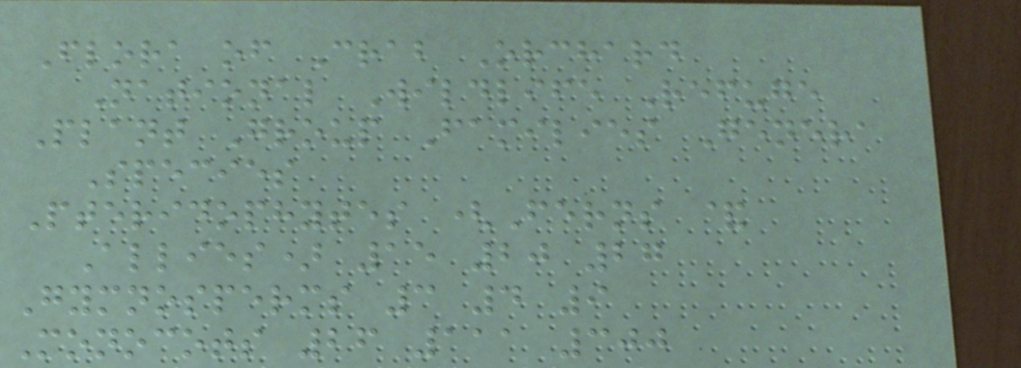Flora of Crab Orchard
National Wildlife Refuge
Plant Group Families Genera
Species
Pteridophytes (Ferns &
Allies) 15 20 27
Gymnosperms 3 4 9
Monocots 26 111 300
